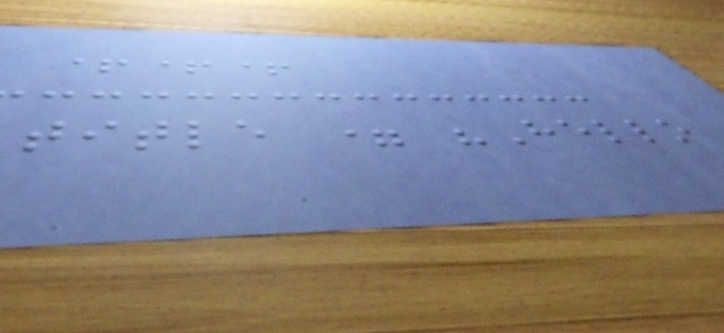+++
title = "Hello
